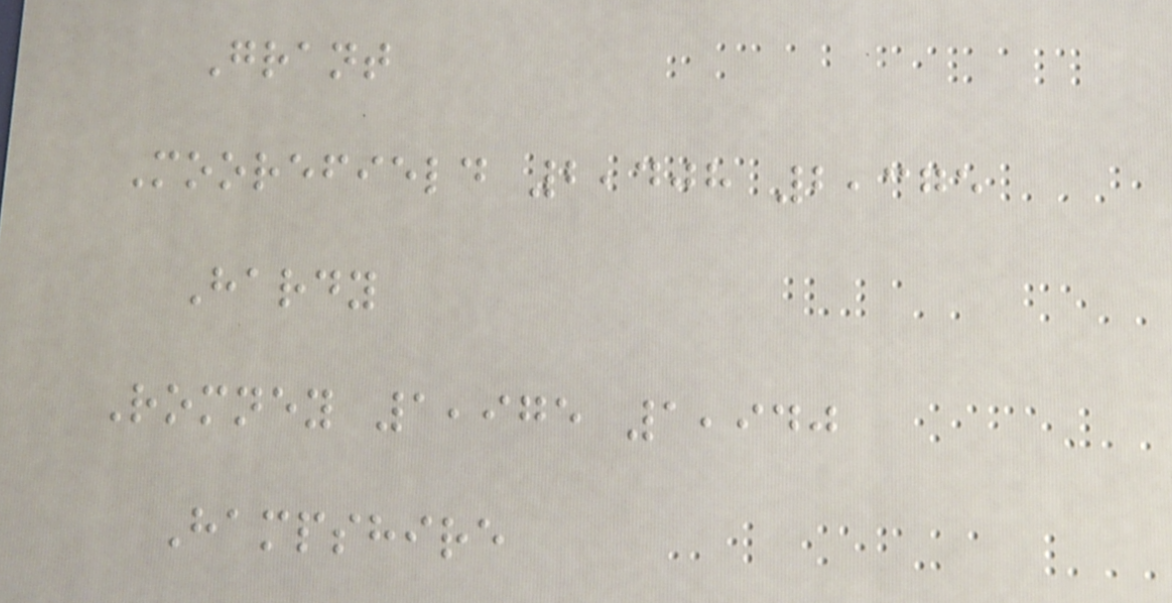Grant
Moorefield 2,408 2,375
Hardy
Romney 1,975 1,940
Hampshire
